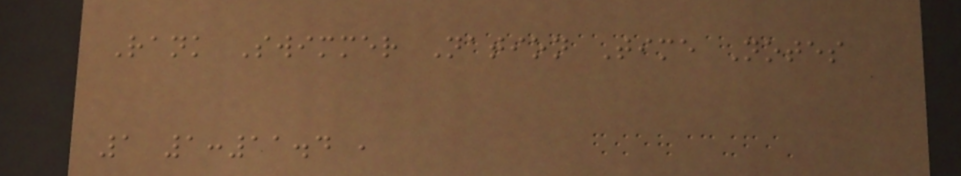Rank Swimmer Nation Time Notes
1 1:11.4 ,
